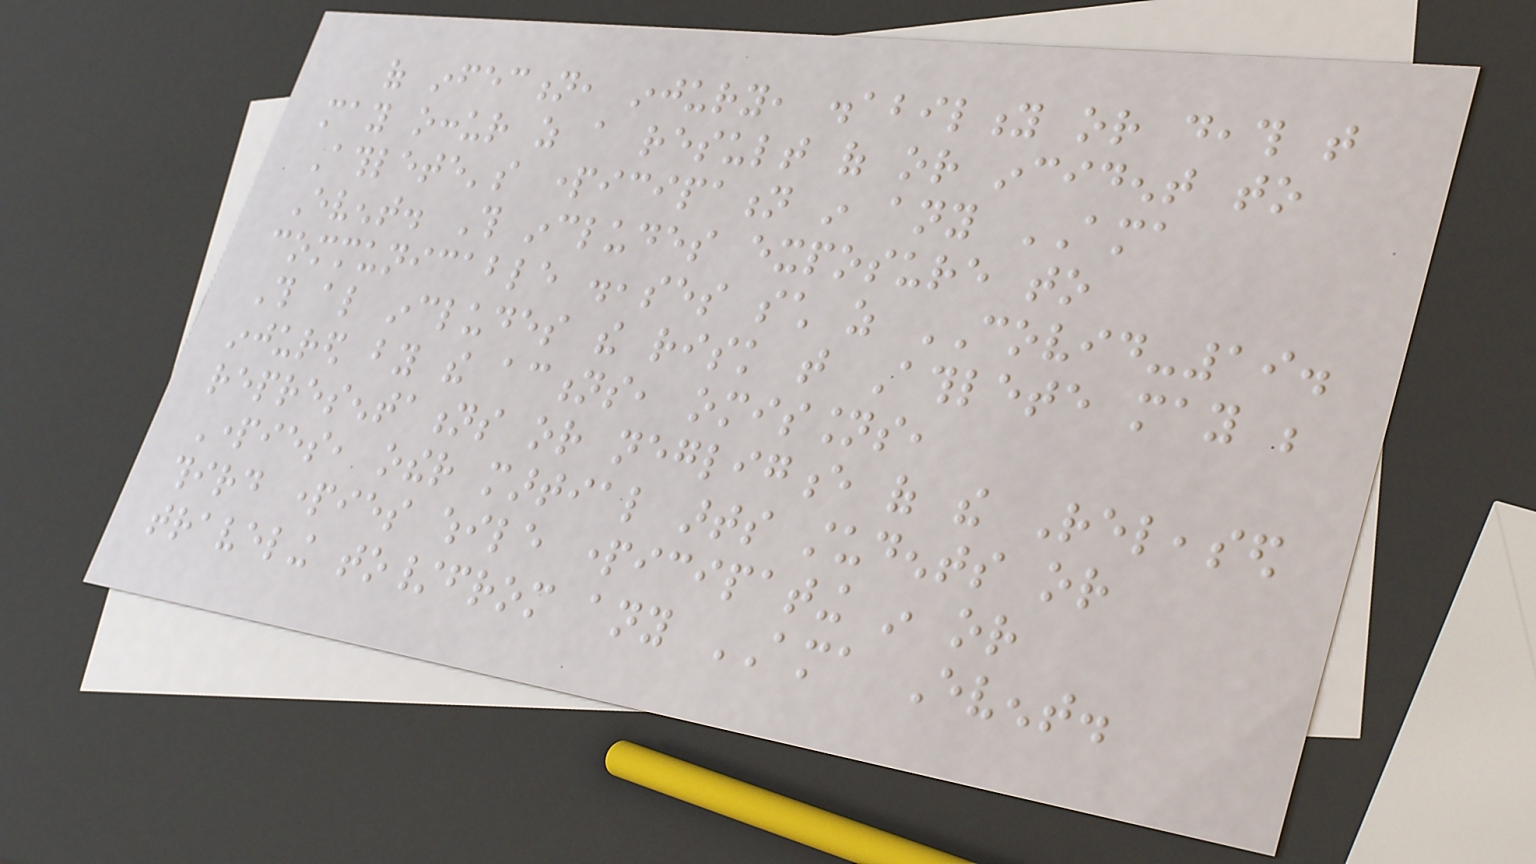of infection, injury, disability or death that
may occur as a result of or incident to
Athlete's participation in any AMA
Event. This includes exposure to
communicable diseases such as COVID-19.
This also includes the risk that Athlete may be
injured by the actions, omissions,
representations or negligence of the Released
Parties, other martial arts students or
third parties while participating in or
traveling to/from any AMA Event.
